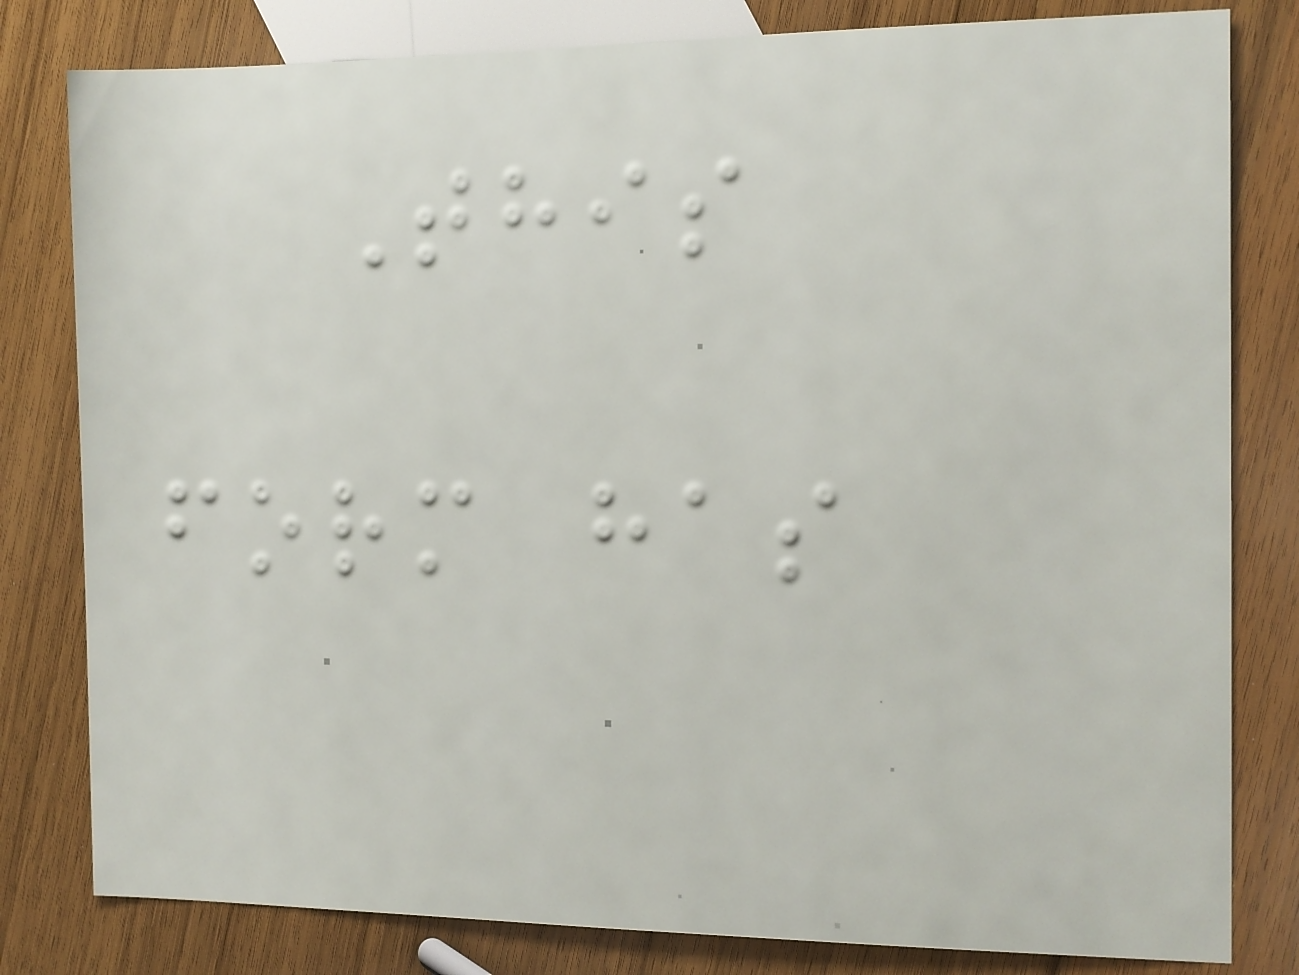This
form has
